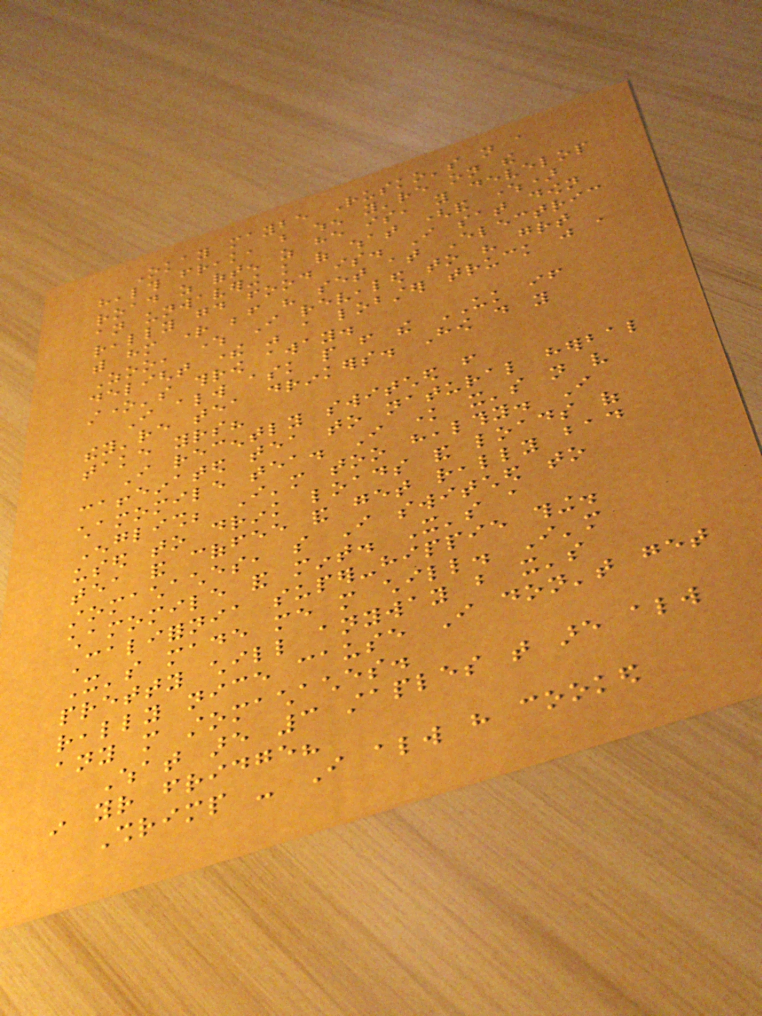Okay maybe Rusko's not a
health freak, but when you're on the
road as often as he is, you develop
an unwavering knowledge of what (and where)
really good food is. I sat down
with him right before his set at Electric
Zoo, where I revealed to his great
delight there was a lobster truck just a
stone's throw away.
I always ask people from the UK if
they're tea drinkers. How do you
take yours?
I recently switched from
caffeinated tea to natural herbal
chamomile tea. I know it's not very
English; I'm too healthy. I
used to drink loads and loads of
tea and coffee and get really bad
stomachaches, so I switched to
chamomile and mint. It's a
California super-hippie thing.
It's made me more chill. I'm
pretty chill anyway but it's
really nice cause I don't get
any more stomachaches.
What are 3 staples that are always
in your fridge?
Shrimp - I always have cooked
